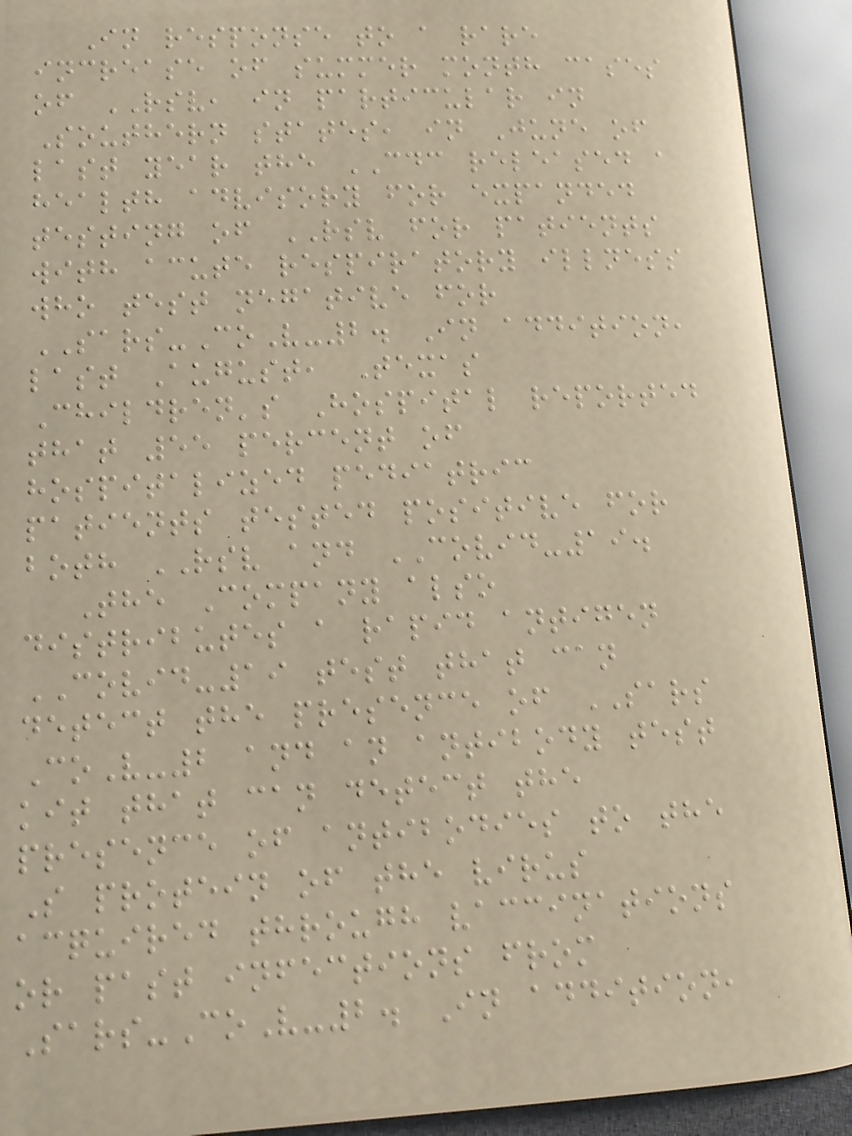In response to a rare
increase of summer month cases
of RSV, in particular in
Southern states, in June of
last year the CDC released a
health advisory for expanded
testing of RSV for patients
with acute respiratory illness
who test negative for
SARS-CoV-2. In addition,
last August, Texas
Children's Hospital reported
that 55 percent of
hospitalized pediatric
patients tested positive for
both RSV and COVID-19.
The Company also
distributes a rapid antigen
COVID-19 test that can
detect the presence of SARS
CoV-2 and an antibody test
kit that can detect the
presence of antibodies to the
S protein of the virus
acquired through vaccinations
or past infections from
Sars-CoV-2. In addition,
